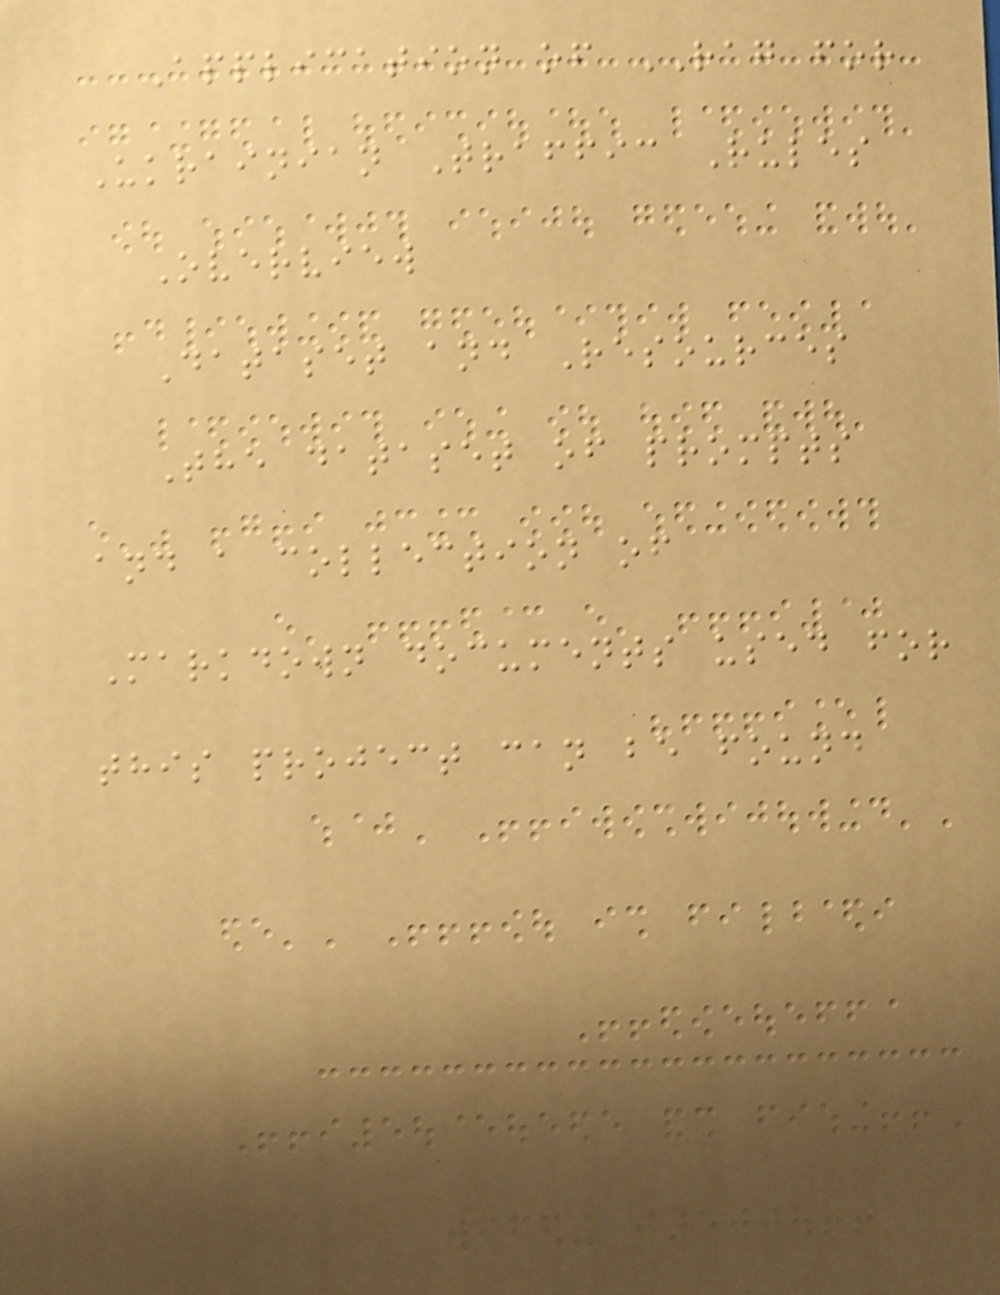Application of RAG for
Ukrainian Traffic Rules
Overview
Dataset and Resources
The dataset of prompts
and a collection of
Markdown documents used for
this project can be found
